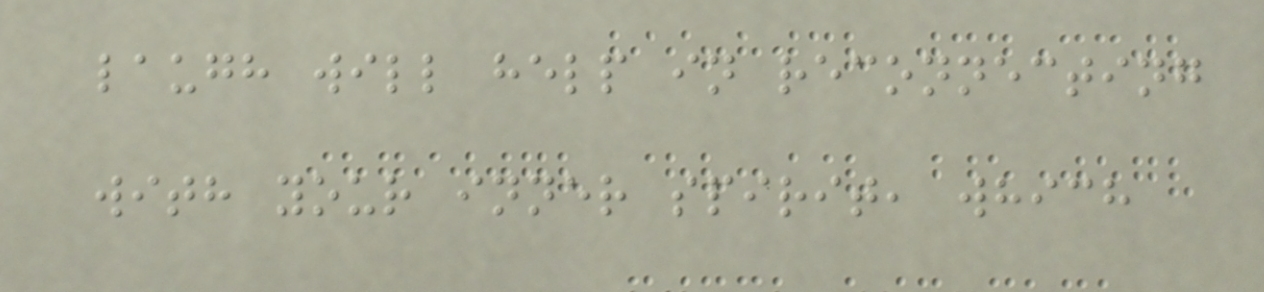laugh will help in reconnecting
with your inner spirit, which
